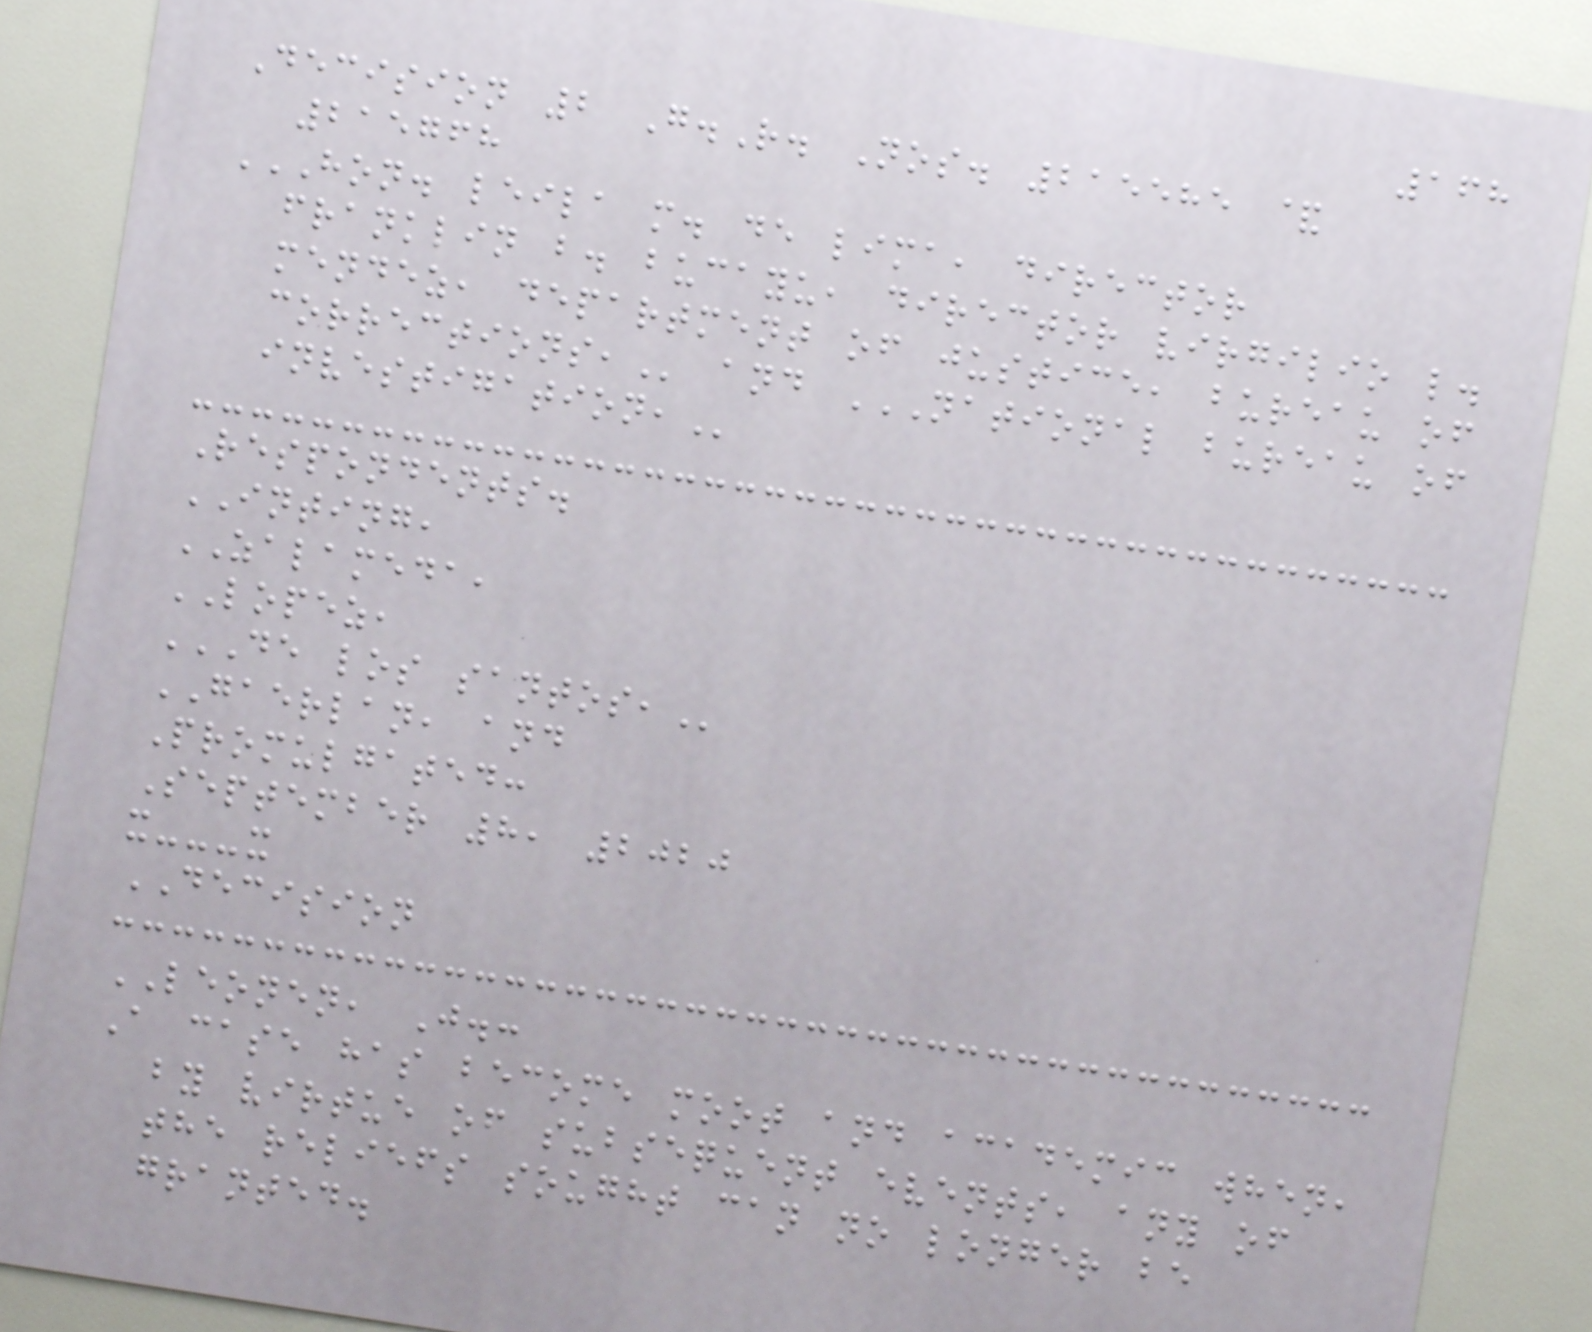168
Decision 2 G.R. Nos. 215585 &
215768
HON. LEILA M. DE LIMA, DIRECTOR
FRANKLIN B. BUCAYU, DIRECTOR VIRGILIO L.
MENDEZ, DEPARTMENT OF JUSTICE, BUREAU OF
CORRECTIONS, and NATIONAL BUREAU OF
INVESTIGATION,
Respondents.
INTING,
ZALAMEDA,
LOPEZ,
DE LOS SANTOS,
GAERLAN, and
Promulgated:
September 8, 2020
x---x
DECISION
LEONEN, J.:
A case has become moot and academic when,
by virtue of subsequent events, any of
the reliefs sought can no longer be
granted.
